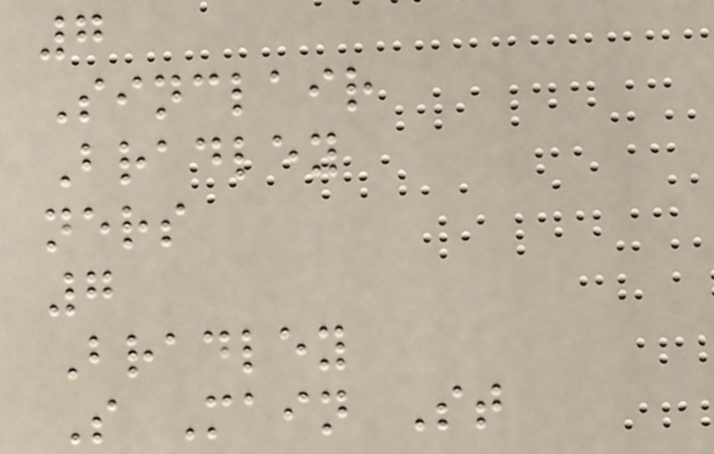7
Sinclair
Bradley
ners
7
Bradley
S Main St
